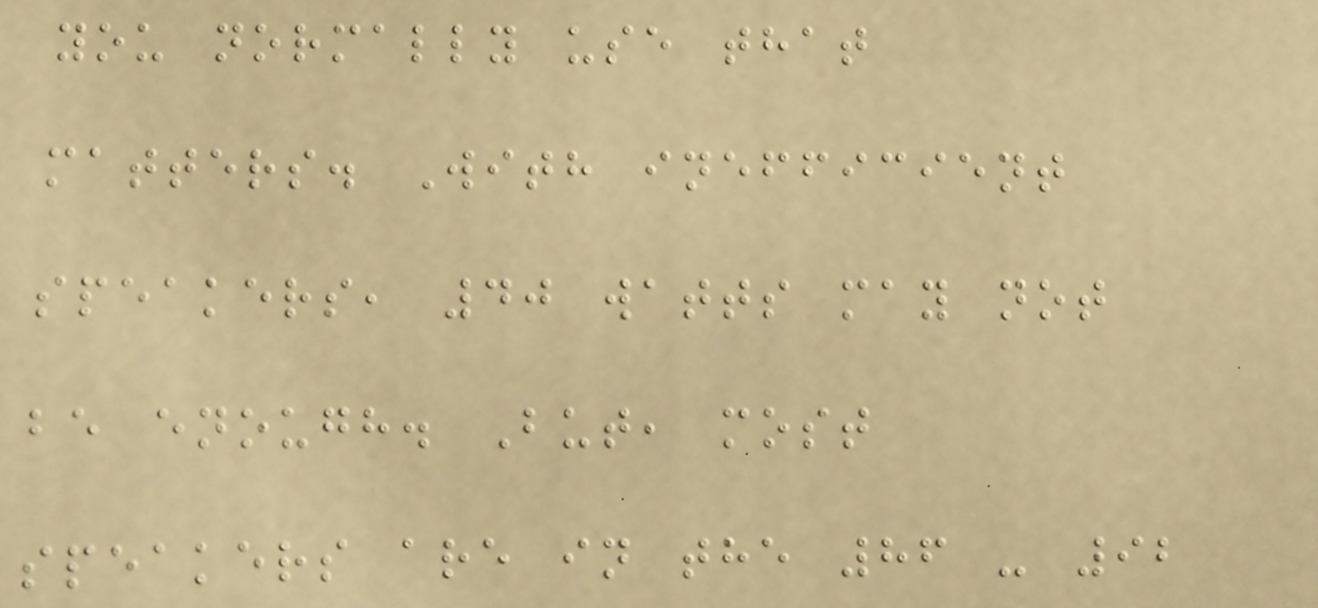you normally use that
matters. With inefficient
speakers, 40 watts may not
be enough. But, most
speakers are in the 86 - 92
